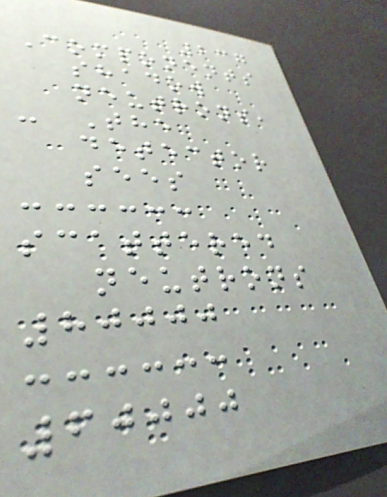237
Components
shadow
neutrons,
- The
detector
sees
scattered
neutrons
80000
60000
